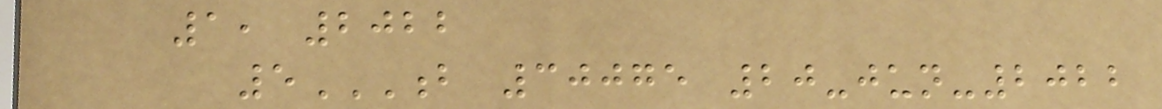1, 2022
5B 30075 20-JUN-2022
